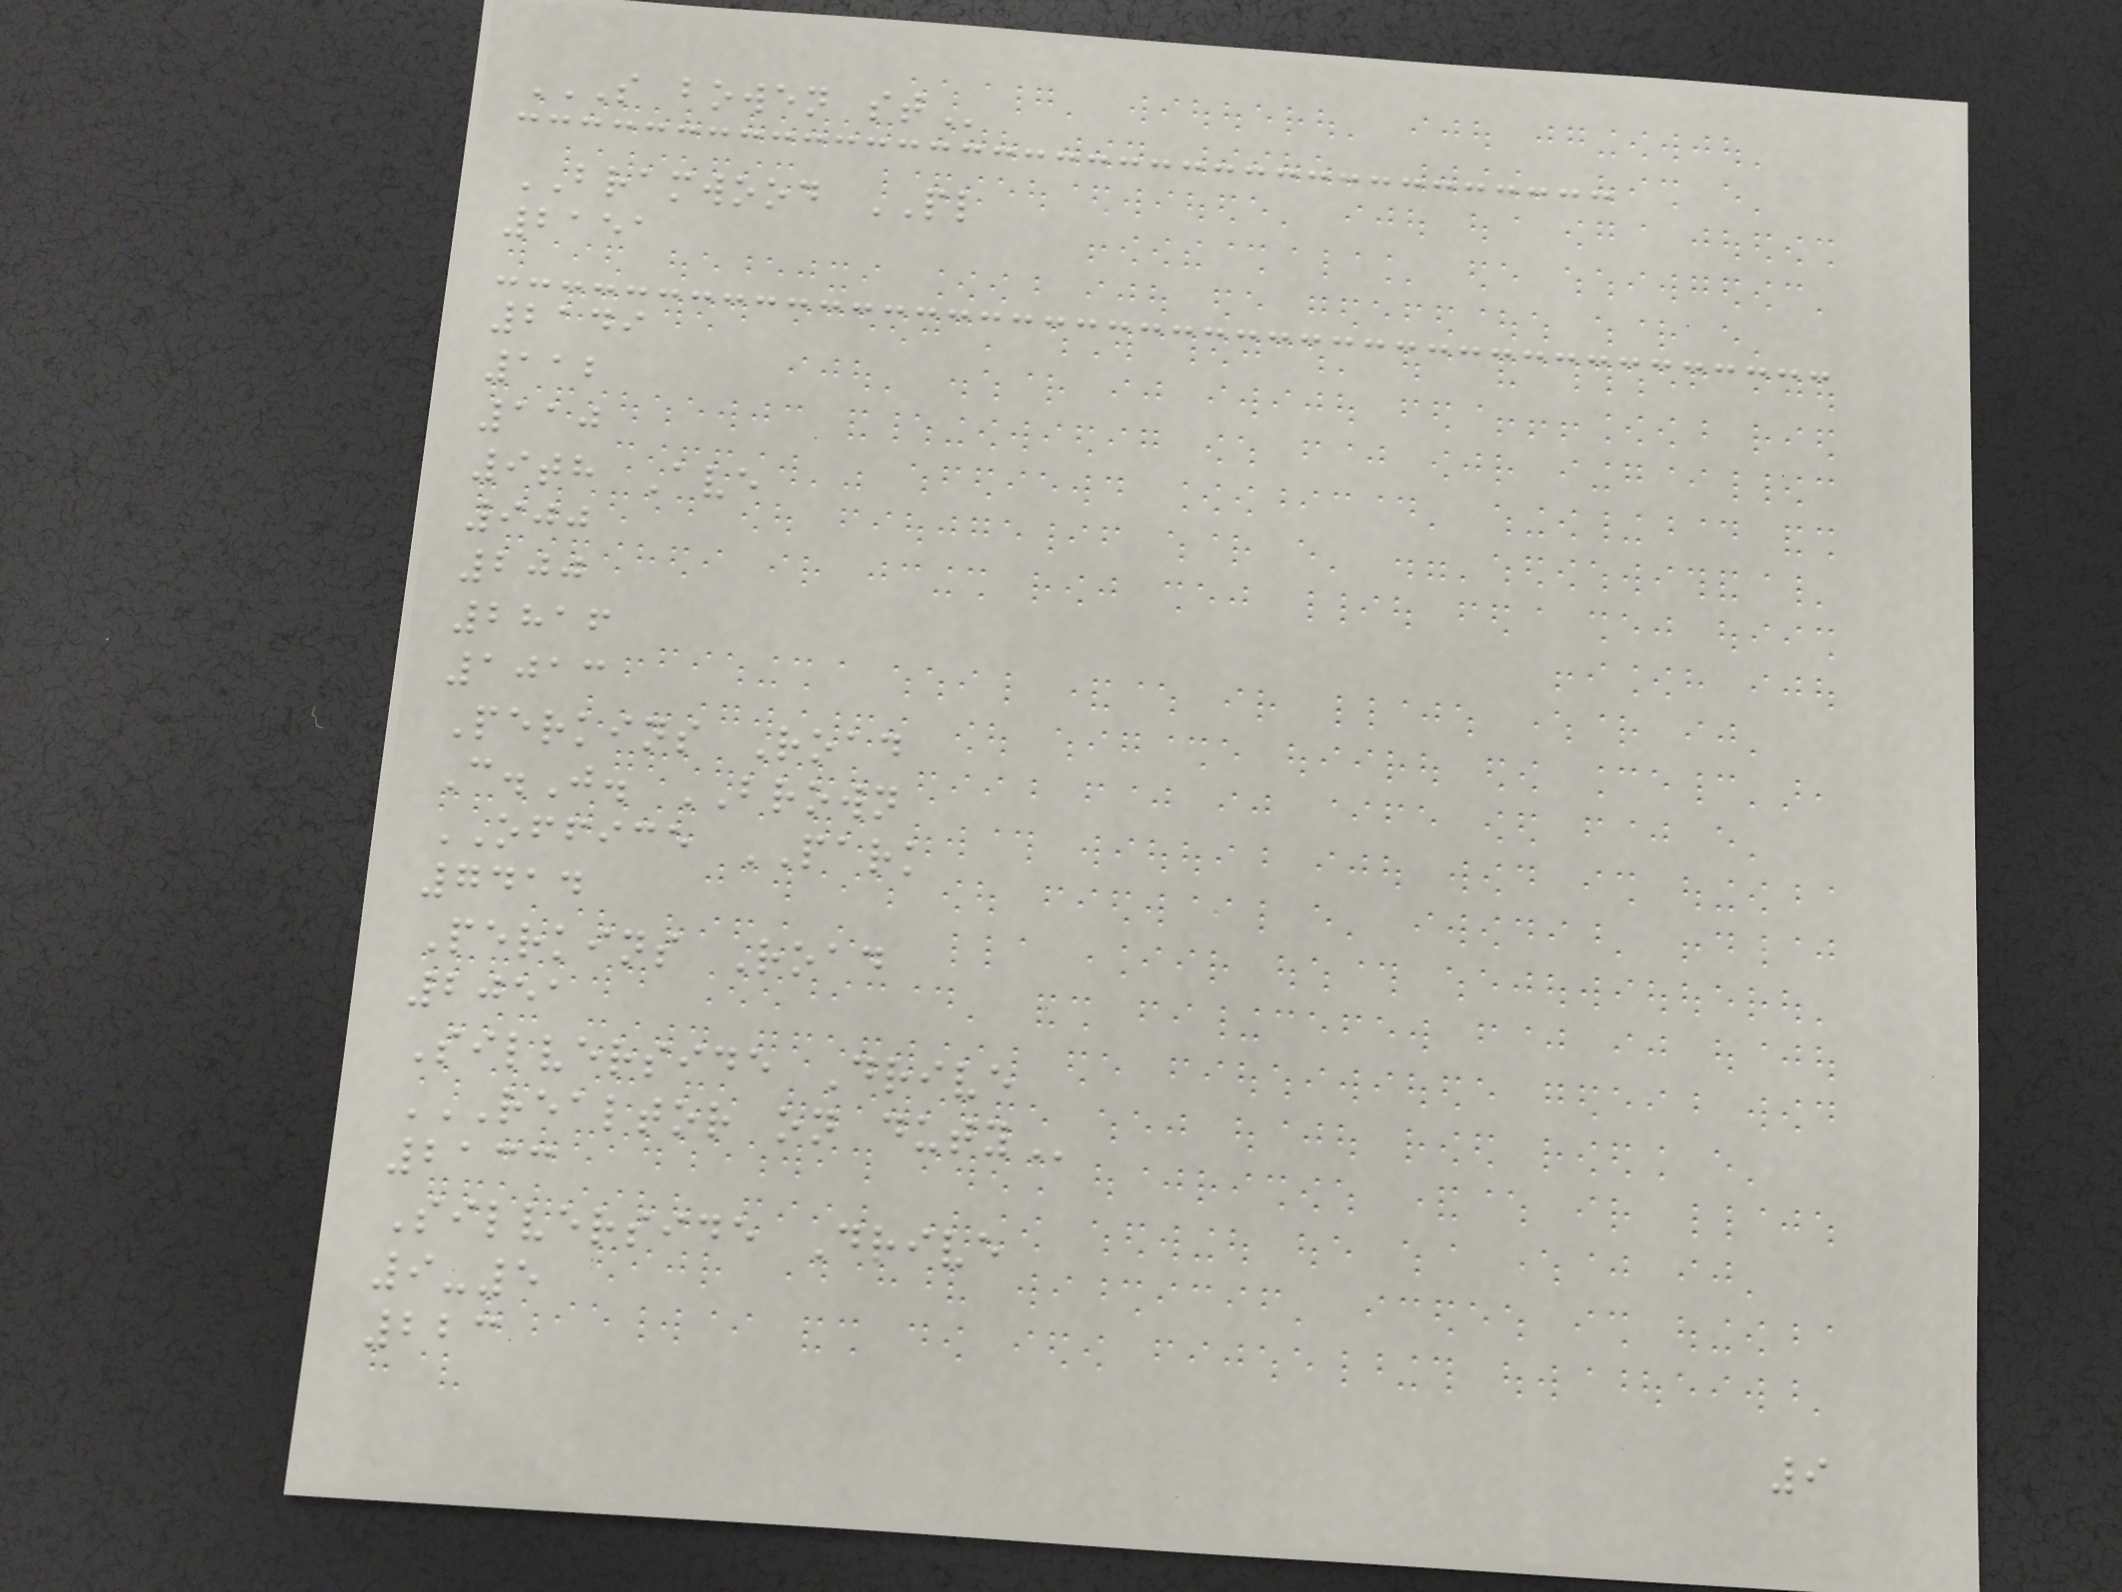S BOWEN ST
BRAMWOOD PL
2151
2149
112
110
9th Ave
900
200
2816
1013
Perkins Road
C.J. BROWN
OFFICE PARK
7414
Perkins Road
2051
Silverside Drive
REALTOR ON DUTY
2133
Silverside Drive
9-5
223
9
